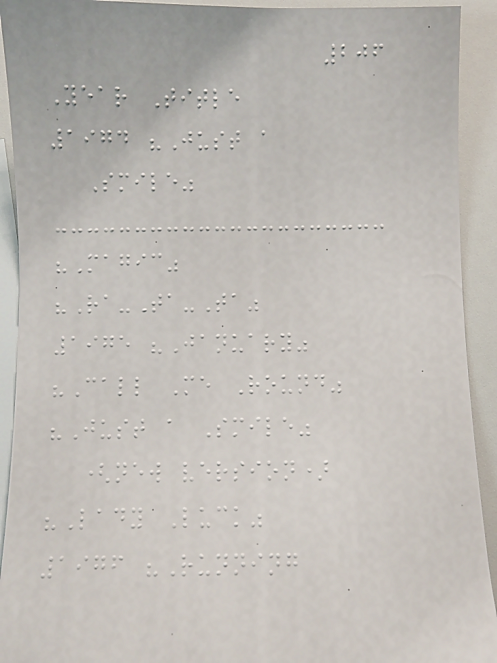206
Year Title
1974 "Just a
Smile"
"Magic"
"Ra-Ta-Ta"
1975 "January"
"Call Me Round"
"Just a Smile"
(new version)
"Lady Luck"
1976 "Running
